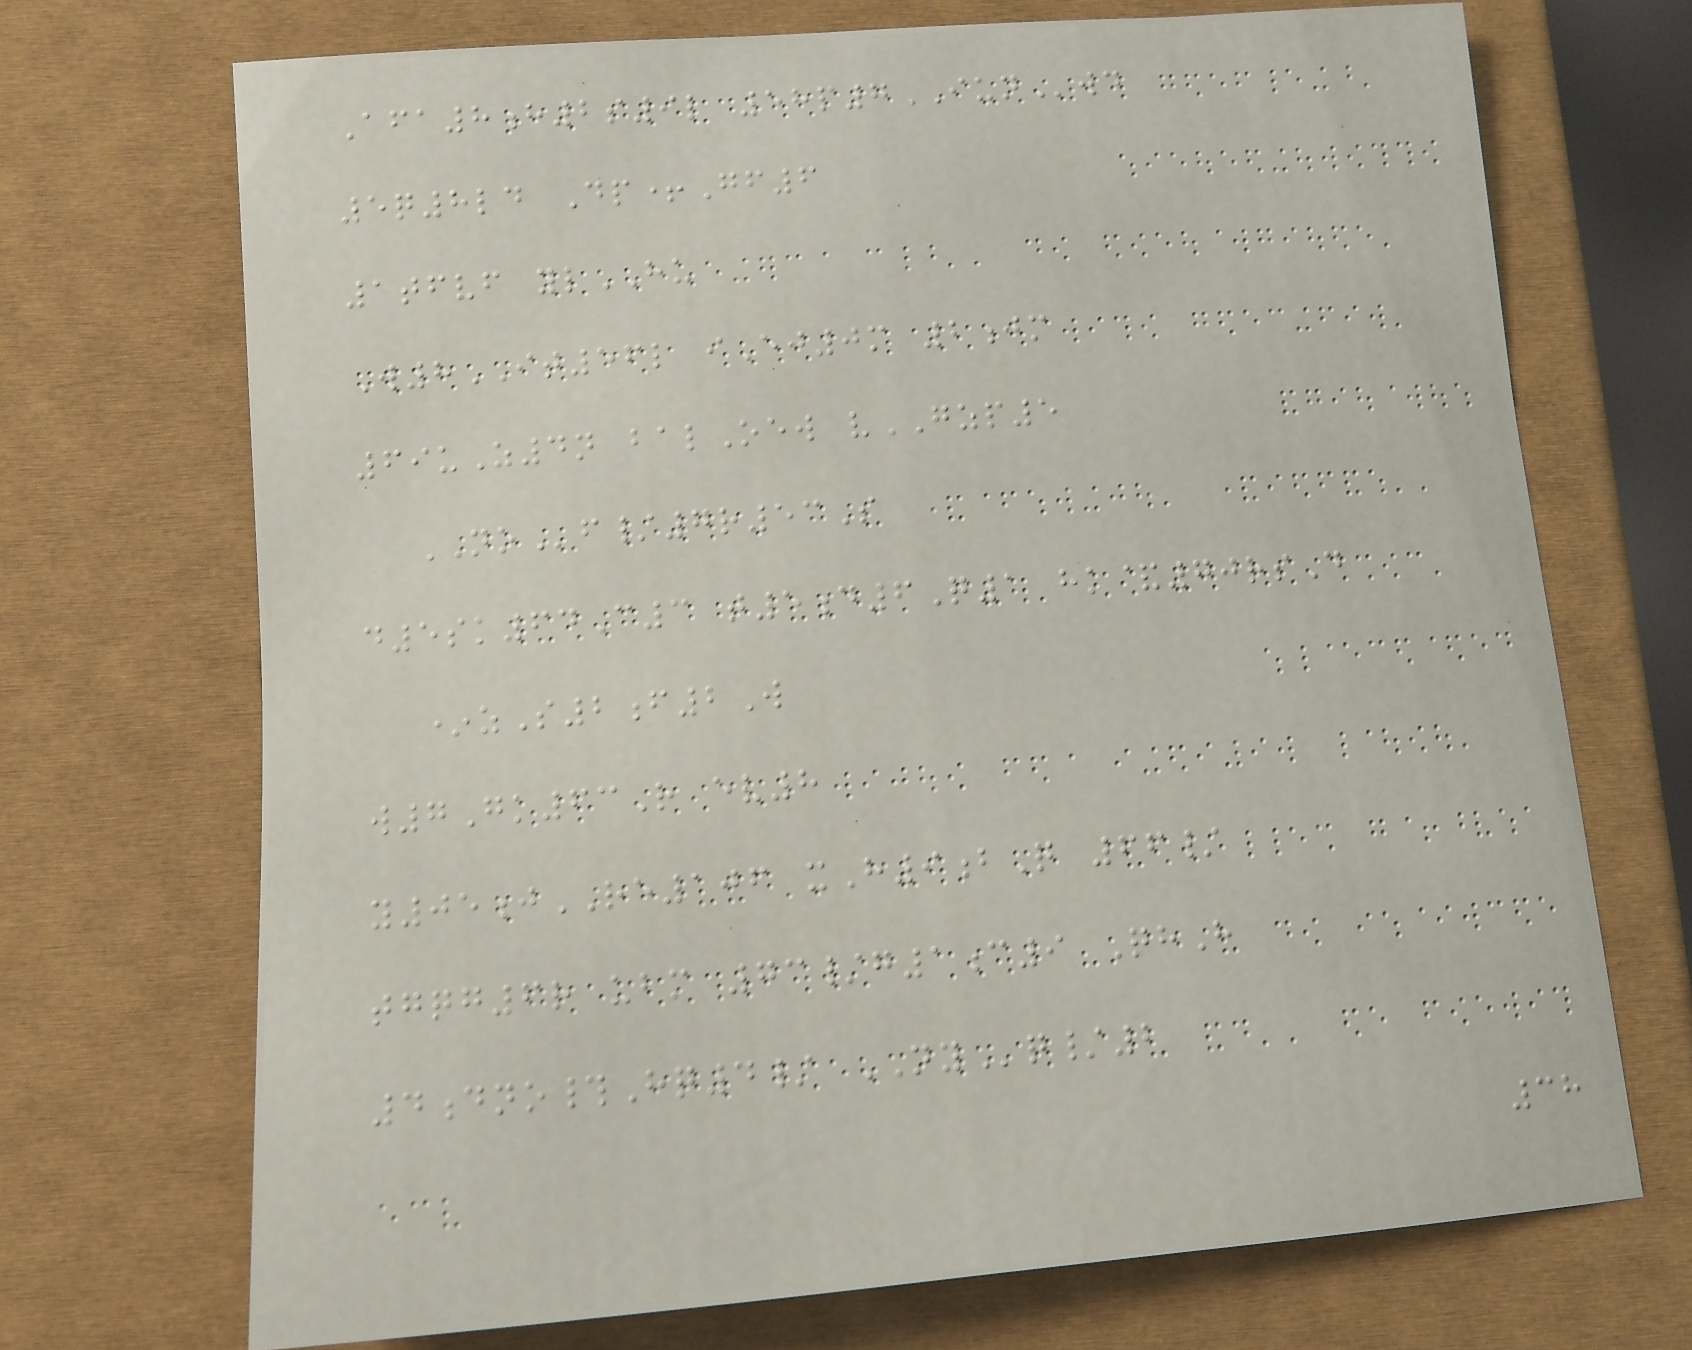Afa8h2s9l 58p7IUNwd
5q8ld Dp+Gf6
1tfvf ylHU
W8IT56l iEj0m 2jm
69uZ4n balOew vGZP5
NOf/7r53S
d5sk64C3 t5d6Q1 hk&70rsD
*zS2f2W
w7Gk63R ev8
y05jRE106 xH9bQ 66/
tgqg6r ubm 73/g1c9 QhH
4dno#Hq4/ NYq/2
38
